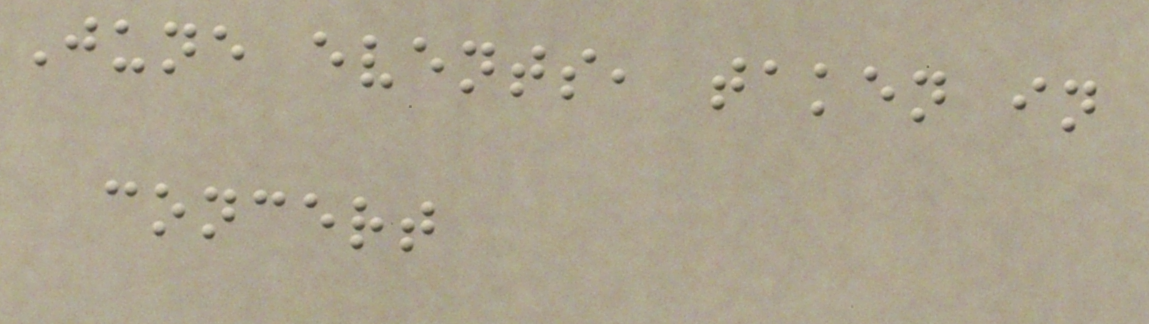June events, taken in
concert
